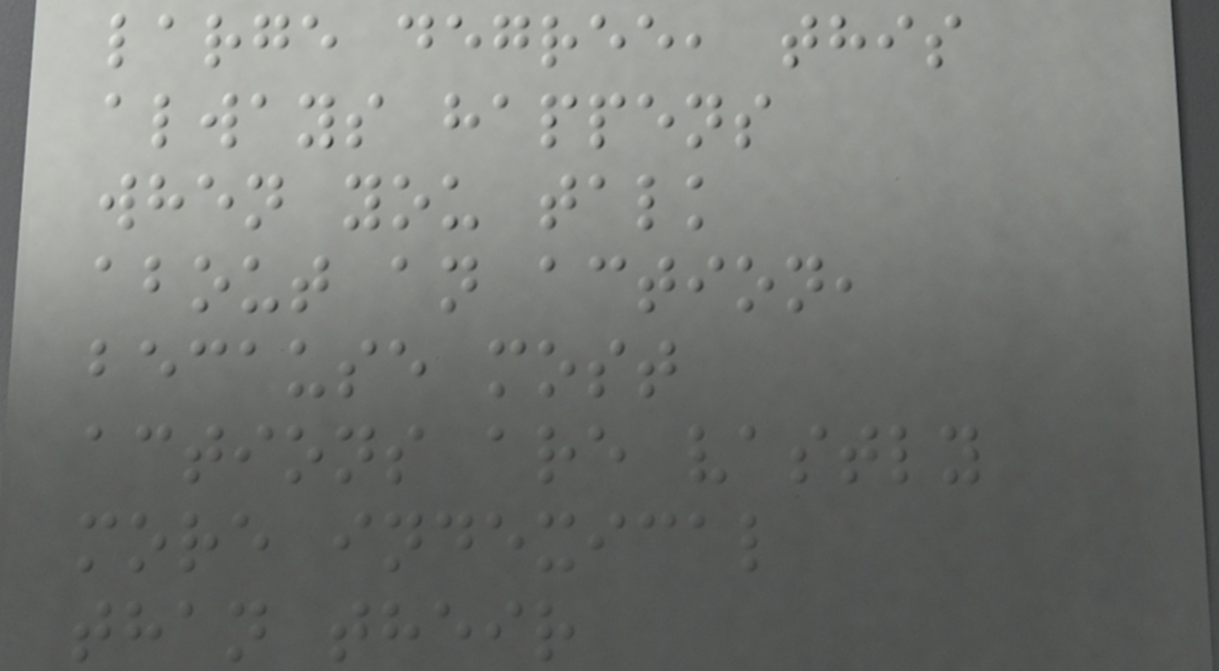large degree, this
always happens
when you talk
about an action,
because most
actions are vastly
more indexical
than their
